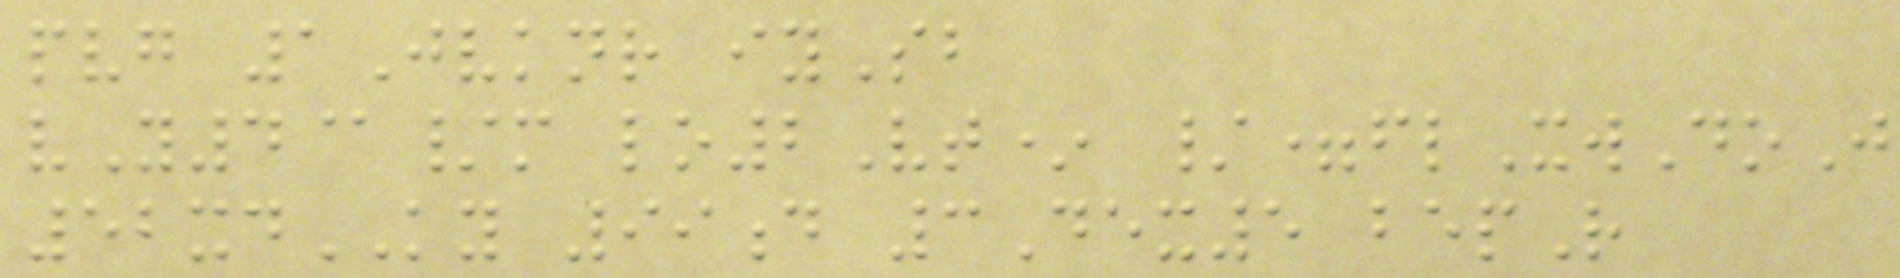pvg 1Jvknr iySb
vY4@/m lo2Vt* /=flXwDoJ
52xdKY 99d 3Dex5 bepR
